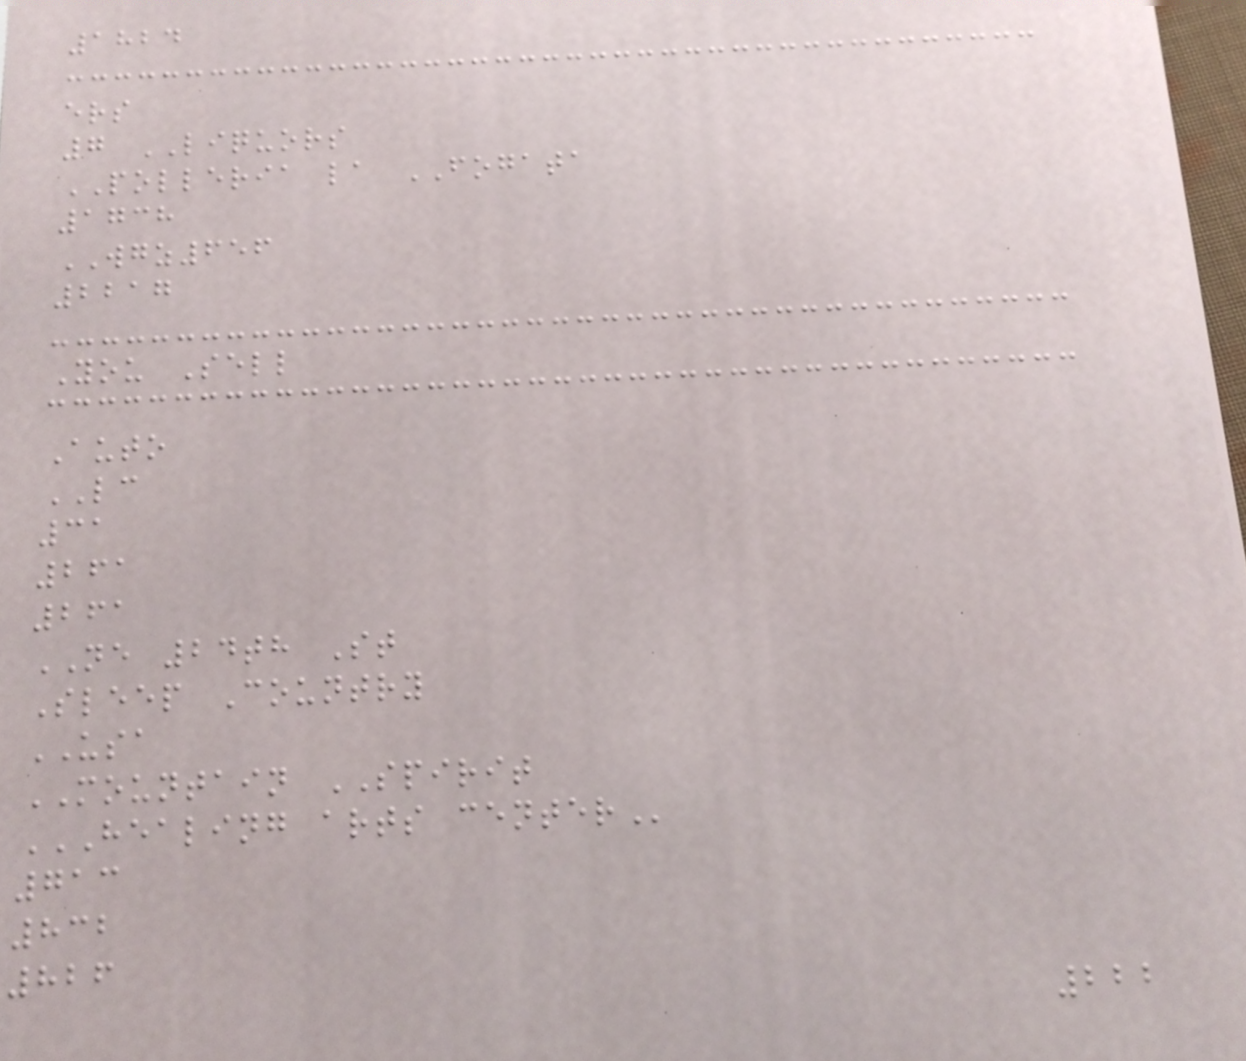1824
ers
7 LIQUORS
POLLERIA la FOGATA
1738
WGZ656
2217
You Sell
Auto
LC
31
261
261
NE 24th St
Sleep Country
USA
MOUNTAIN SPIRIT
HEALING ARTS CENTER
713
832
826
222
